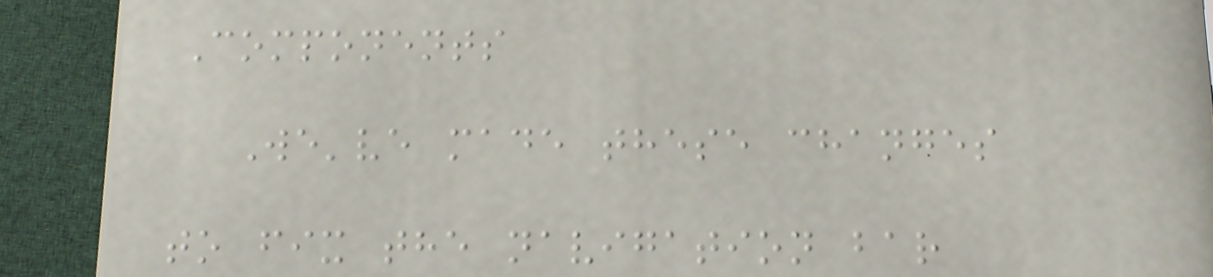Components
We've made these changes
to fix the navigation bar
